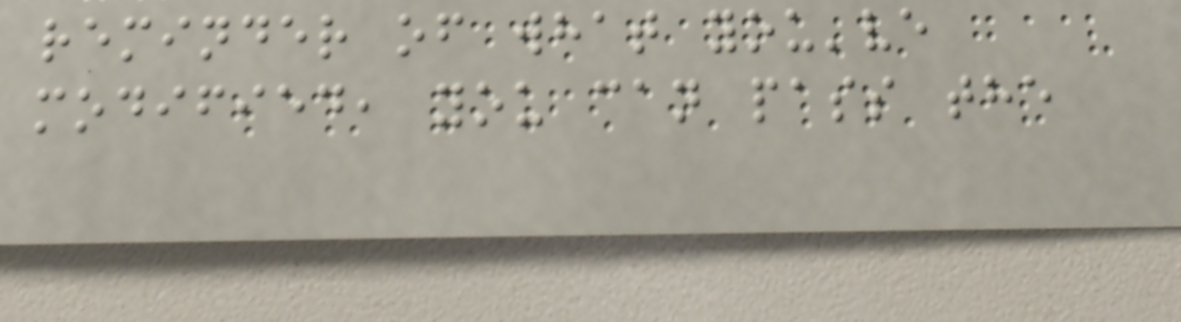reminder of what you've
modified, you can pass the
